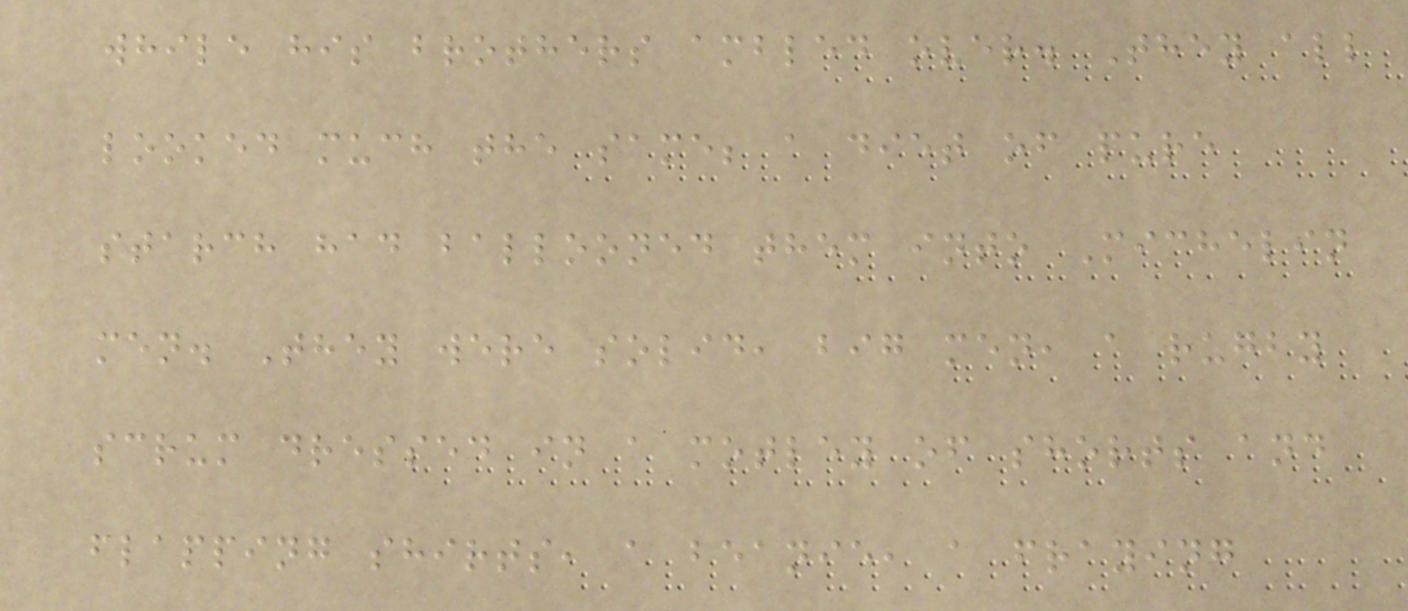while his brothers ambled over. They all
looked much the same; a diet of pure
starch had ballooned them into Michelin
men. They were solid, big men, a rugby
scrum dressed in a motley of shorts and
flapping shirts, a beanie, a fraying
